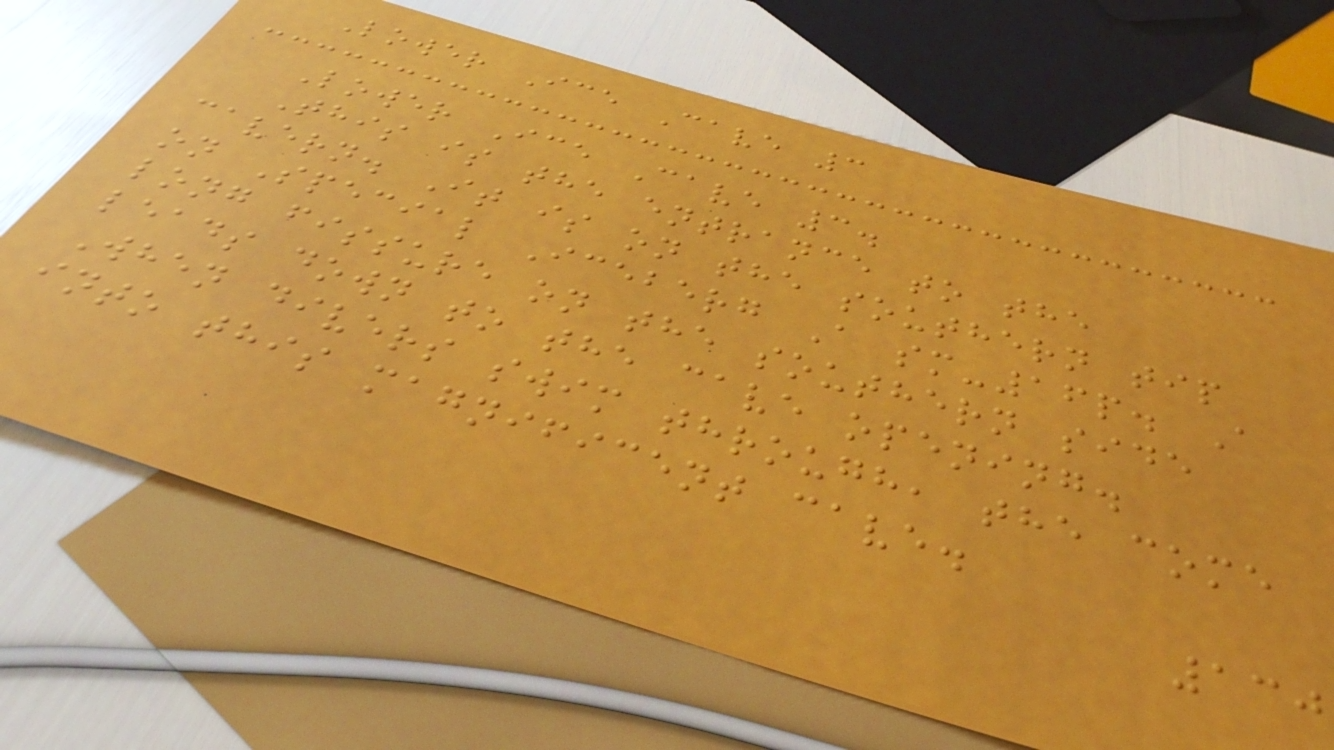Lower Ice Cave 3
Lower Ice Cave 3.
This is the entrance to the
cavern. It is on the southern tip
on Special Iceberg A sm-16p. A
long fissure on the southern side
leads down to the cave opening.
When divers swim through, the come
into this magnificent cave.
130
